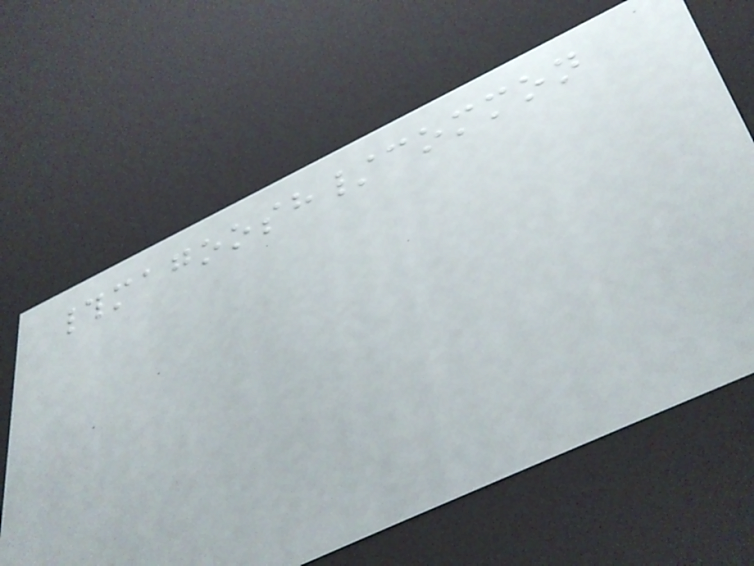#magoosh/common
